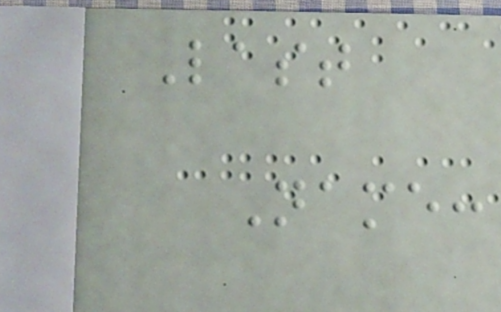Last
Name:
